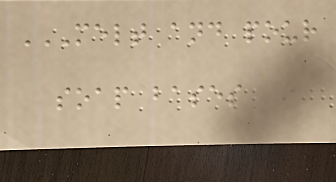MELT AND POUR
SOAP BASES
